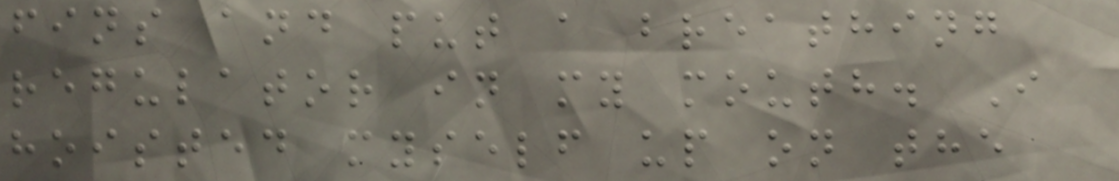fins and put a breathing
regulator in my mouth. I
hoisted myself up on the
